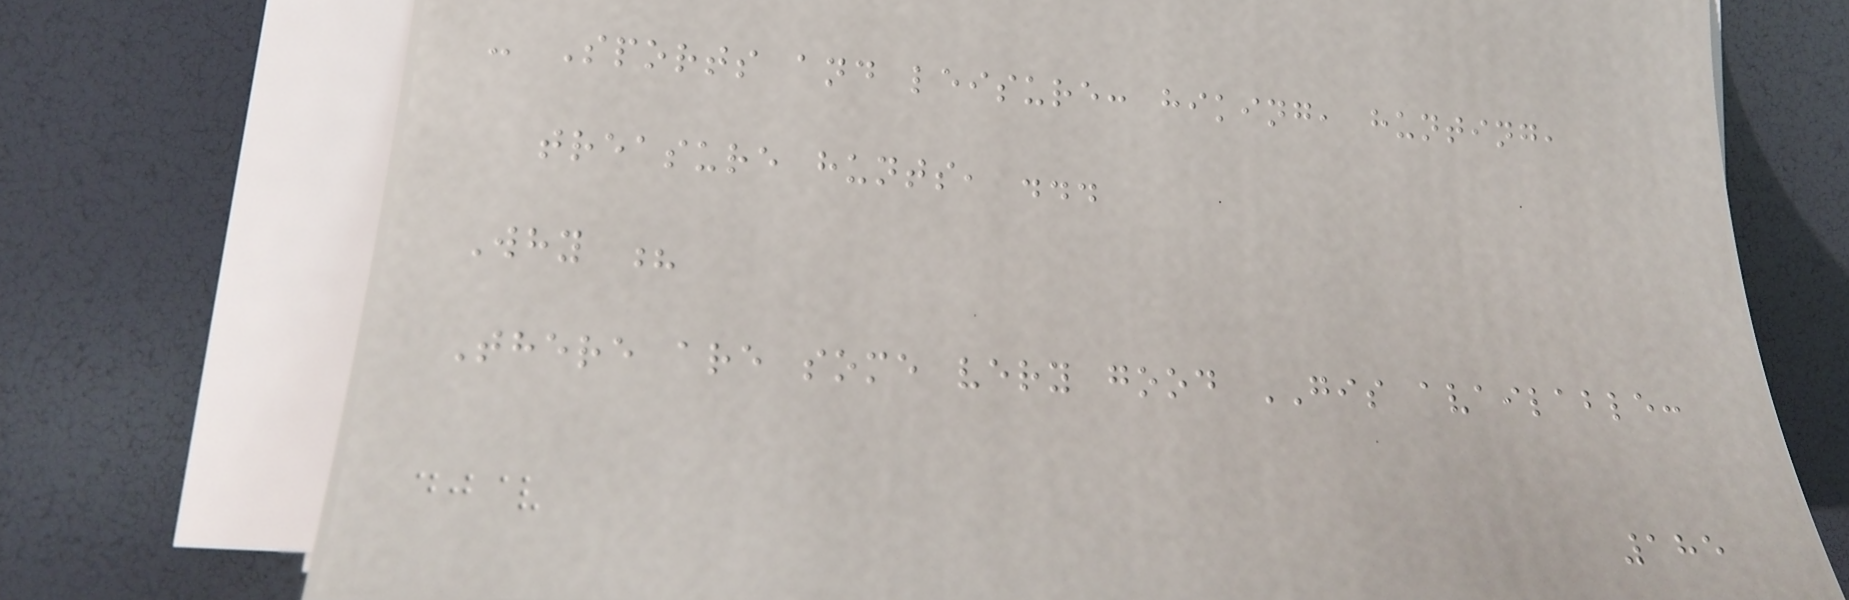- Sports and leisure: hiking, hunting,
treasure hunts, ...
Why ?
There are some very good GIS available:
185
